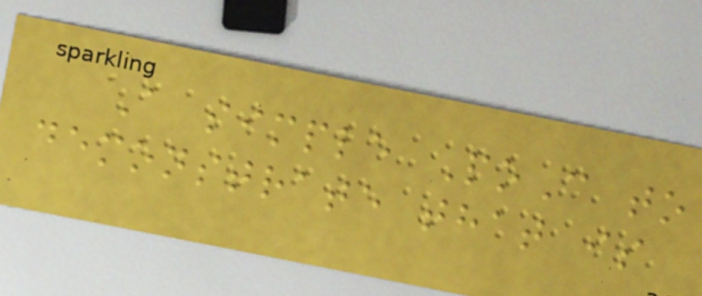A simple PoC to
demonstrate that is
